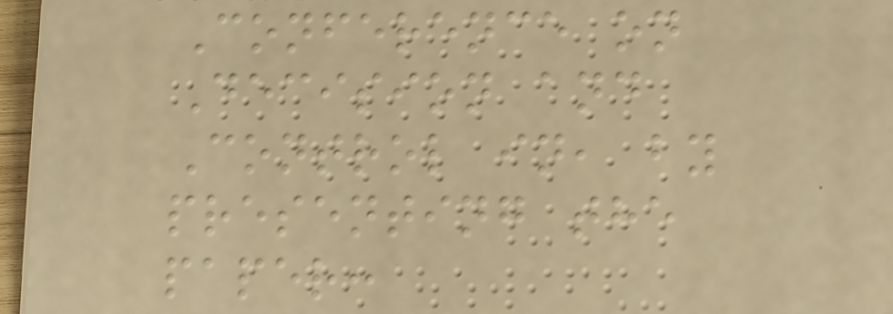Conference on
Decision and
Control in, by
presenting the
paper:
